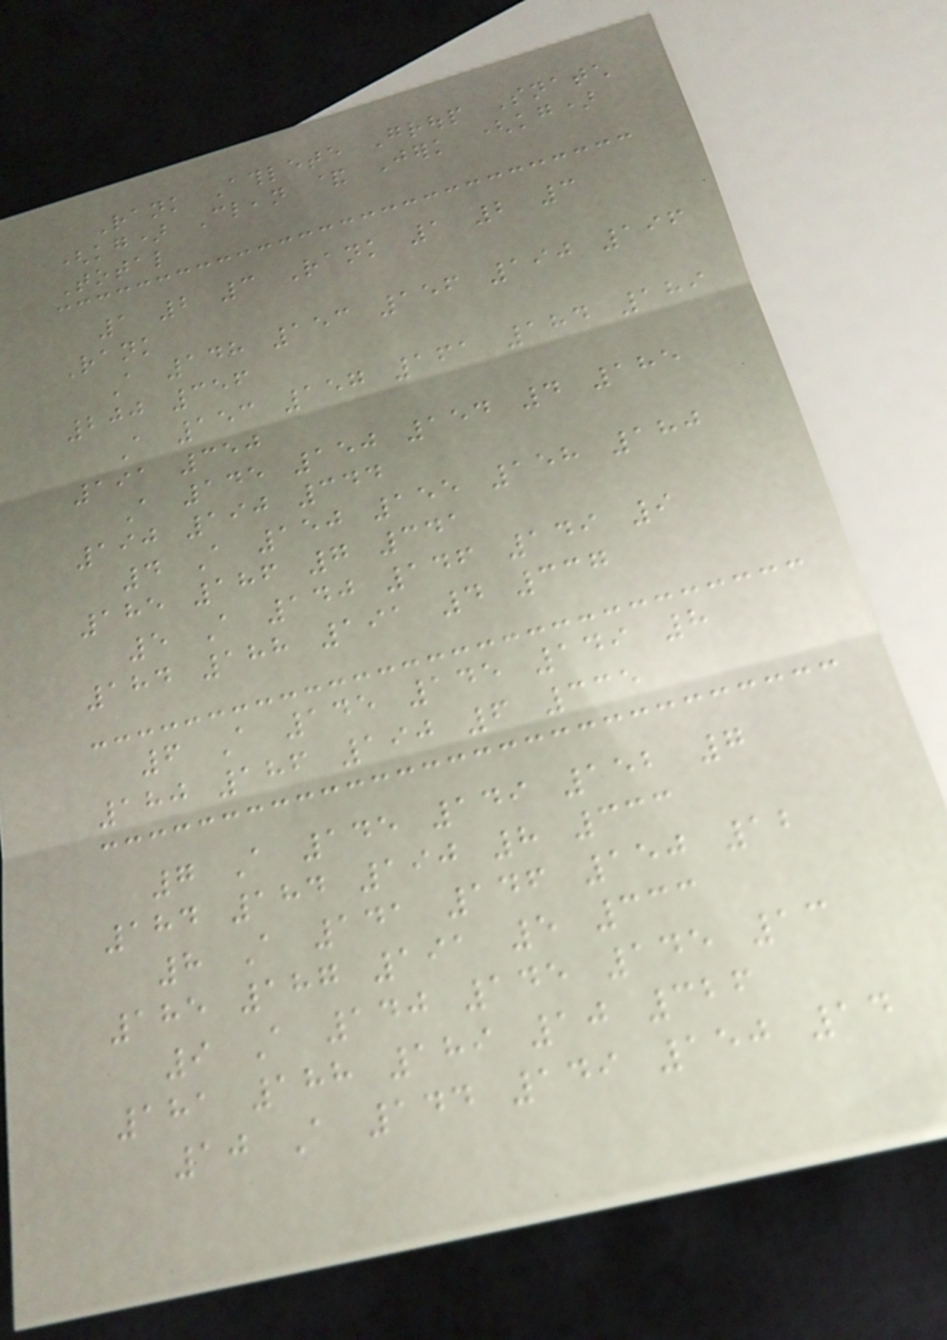Rank Athlete Group Snatch
(kg) Clean & Jerk (kg)
Total
1 2 3 Rank 1 2 3
Rank
A 148 153 156 190 196
200 356
A 153 157 161 184 189
191 350
A 145 150 154 4 185
190 190 344
4 A 150 155 158 180
185 186 7 341
5 A 140 146 149 9
184 188 191 4 337
6 A 145 145 149 8
180 186 190 6 335
7 A 145 149 152 7
184 184 190 8 333
8 A 141 146 150 12
185 187 191 5 333
9 A 140 145 145 13
181 188 189 10 326
10 A 144 149 150 14
